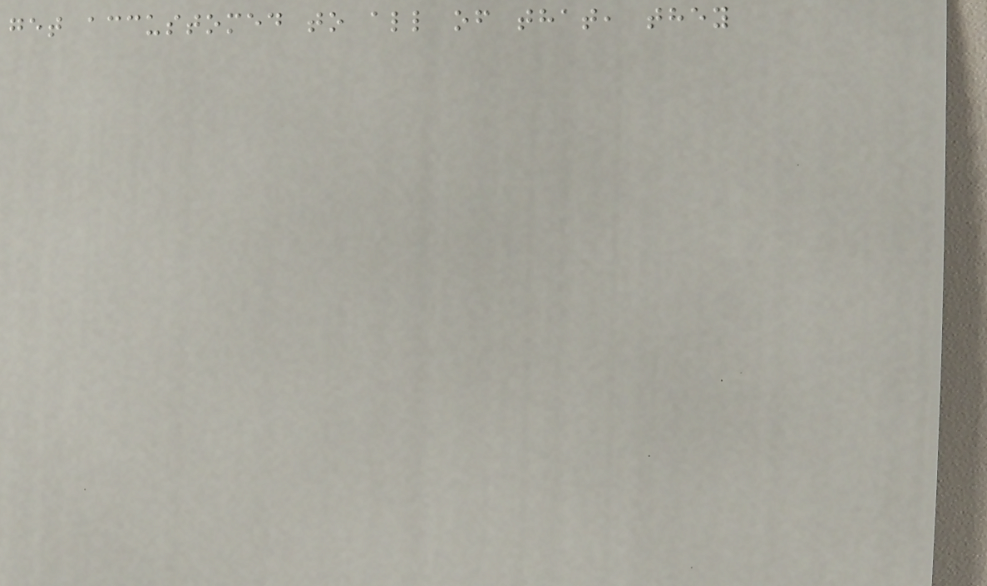get accustomed to all of that, they
